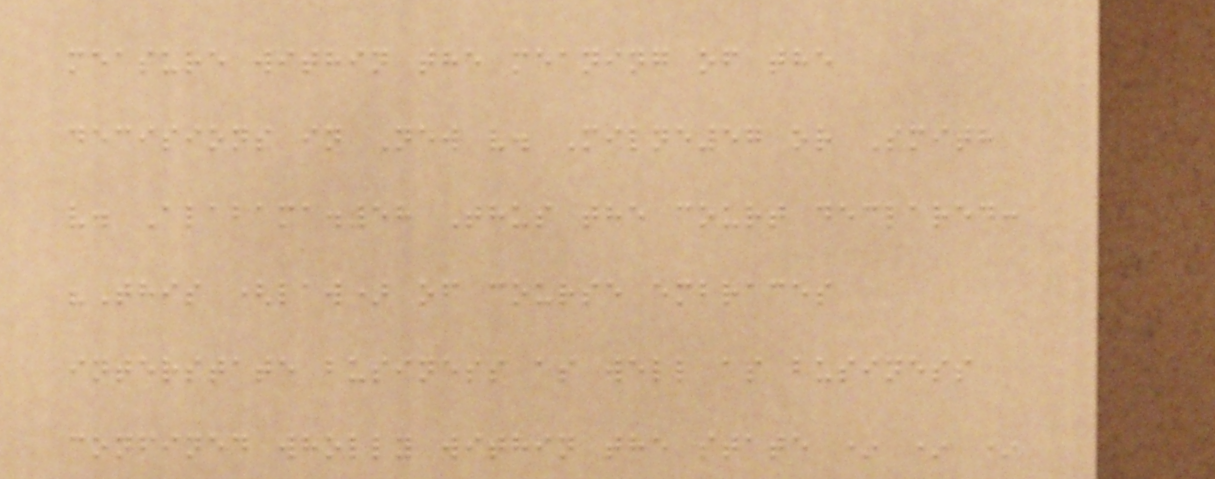measure within the meaning of the
decisions in New v. Milne57 or Smith
v. Alabama.58 Thus the court declared:
"This (law) of course embraces
interstate business as well as business
confined wholly within the state * * *
